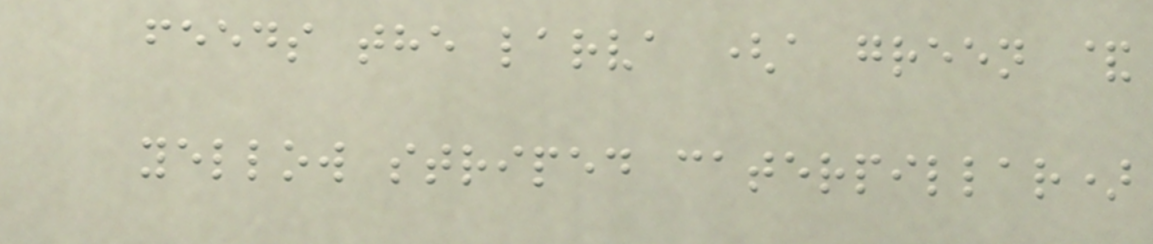feeds the larva (a green &
yellow striped caterpillar)
